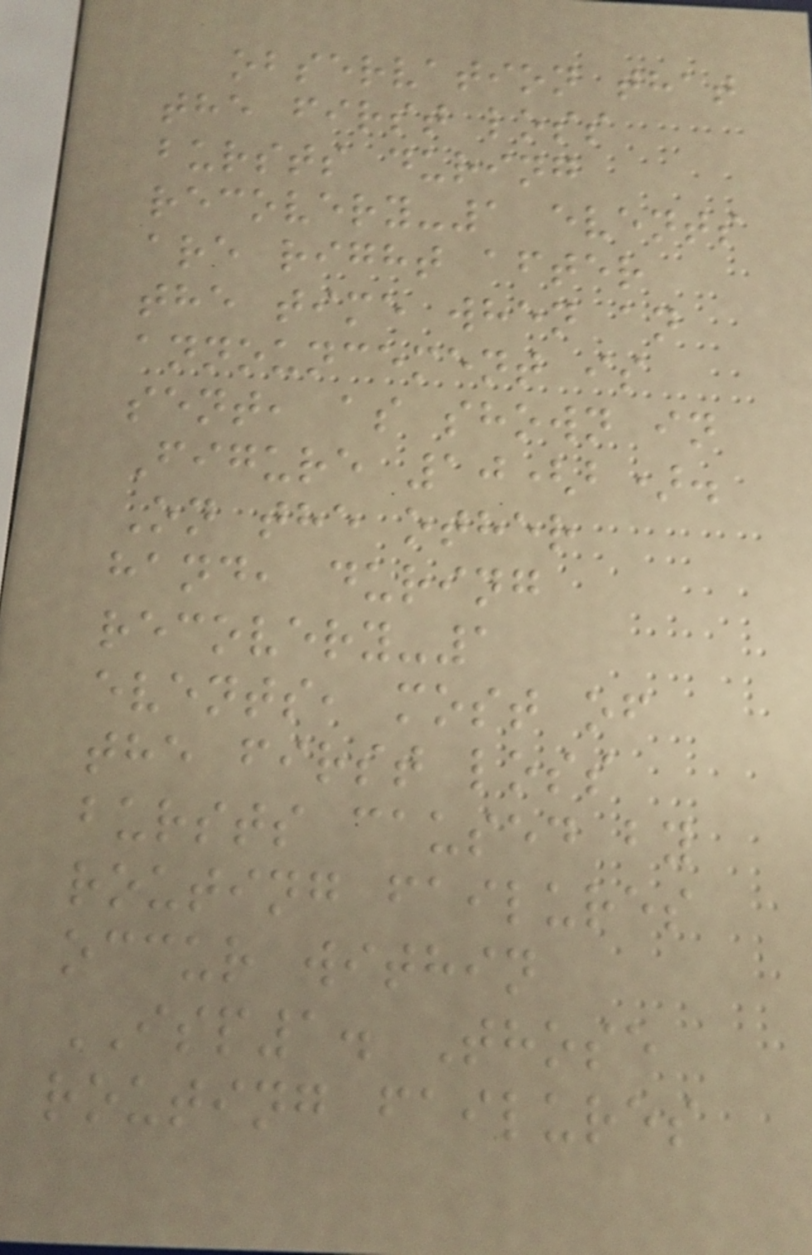observation that
the first loss
bursts during
recovery-1 events
are right after
the time when an
announcement is
sent, as shown in
Figure 10(b).
On the other
hand, during
recovery-1
events, most of
the first loss
bursts caused by
routing failures
occur within
ISP1. Those
routing failures
